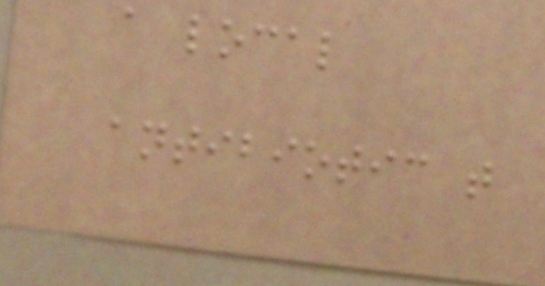a local
antibiotic that
